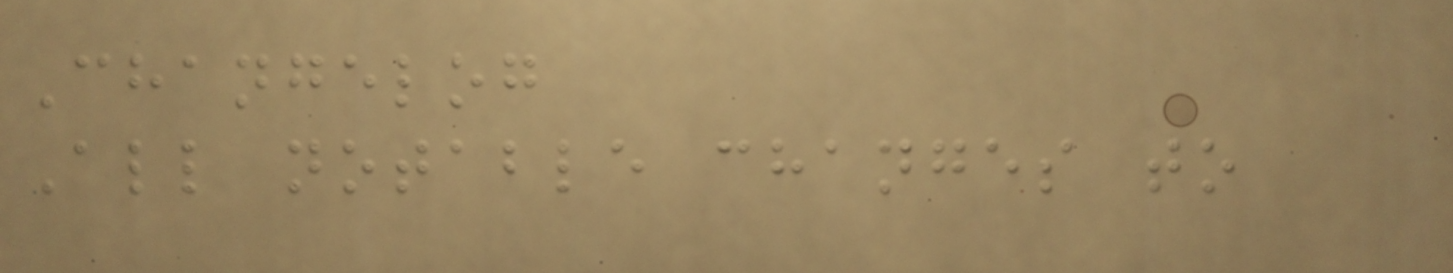Changelog
All notable changes to
